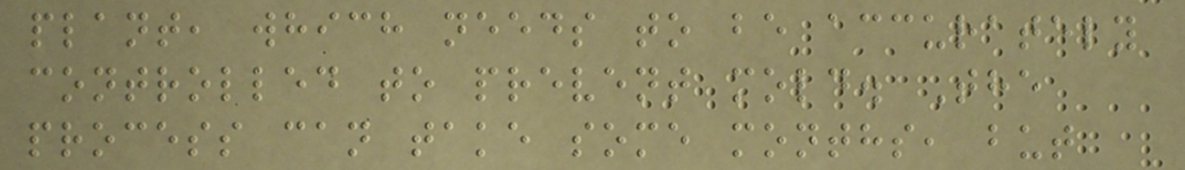plant, which needs to be accurately
controlled to prevent mold. The
process can take some months, but
